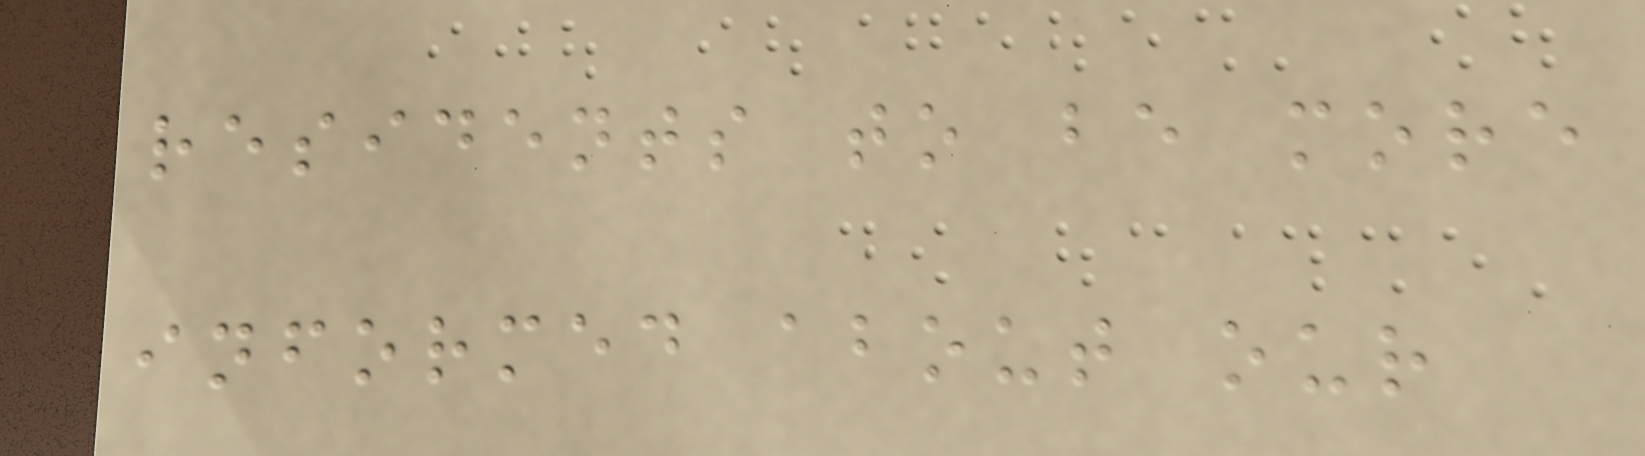residents to be more
informed about our
